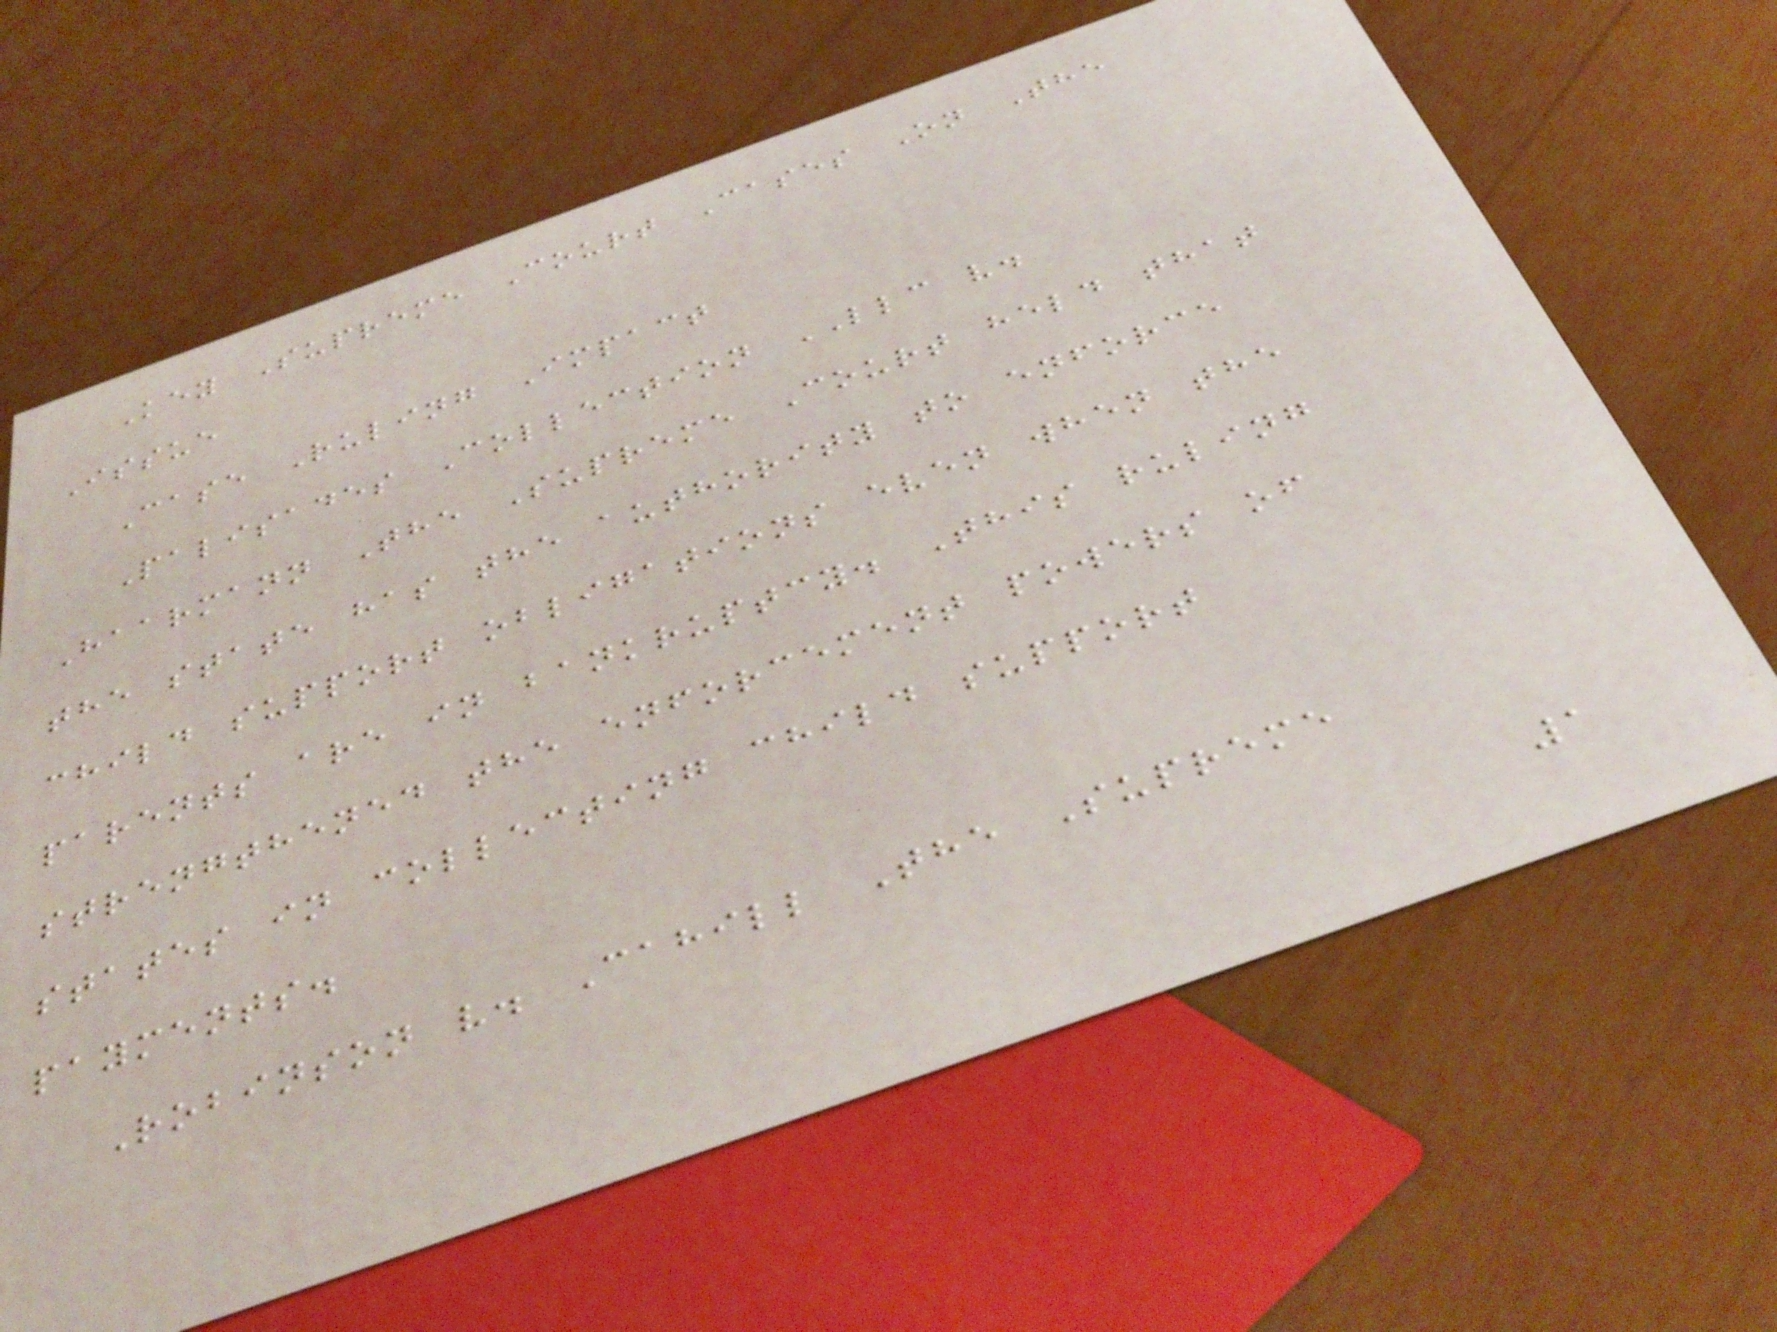Key Supreme Court Cases On The
Issue
Case Ruling Impact
Palisades Collection LLC v.
Haarmann The Supreme Court held that
the state has the authority to enforce
child support obligations even when the
parents are in bankruptcy. This ruling
strengthened the enforcement powers of
states in collecting child support
payments.
Robinson v. Cahill The Supreme
1
